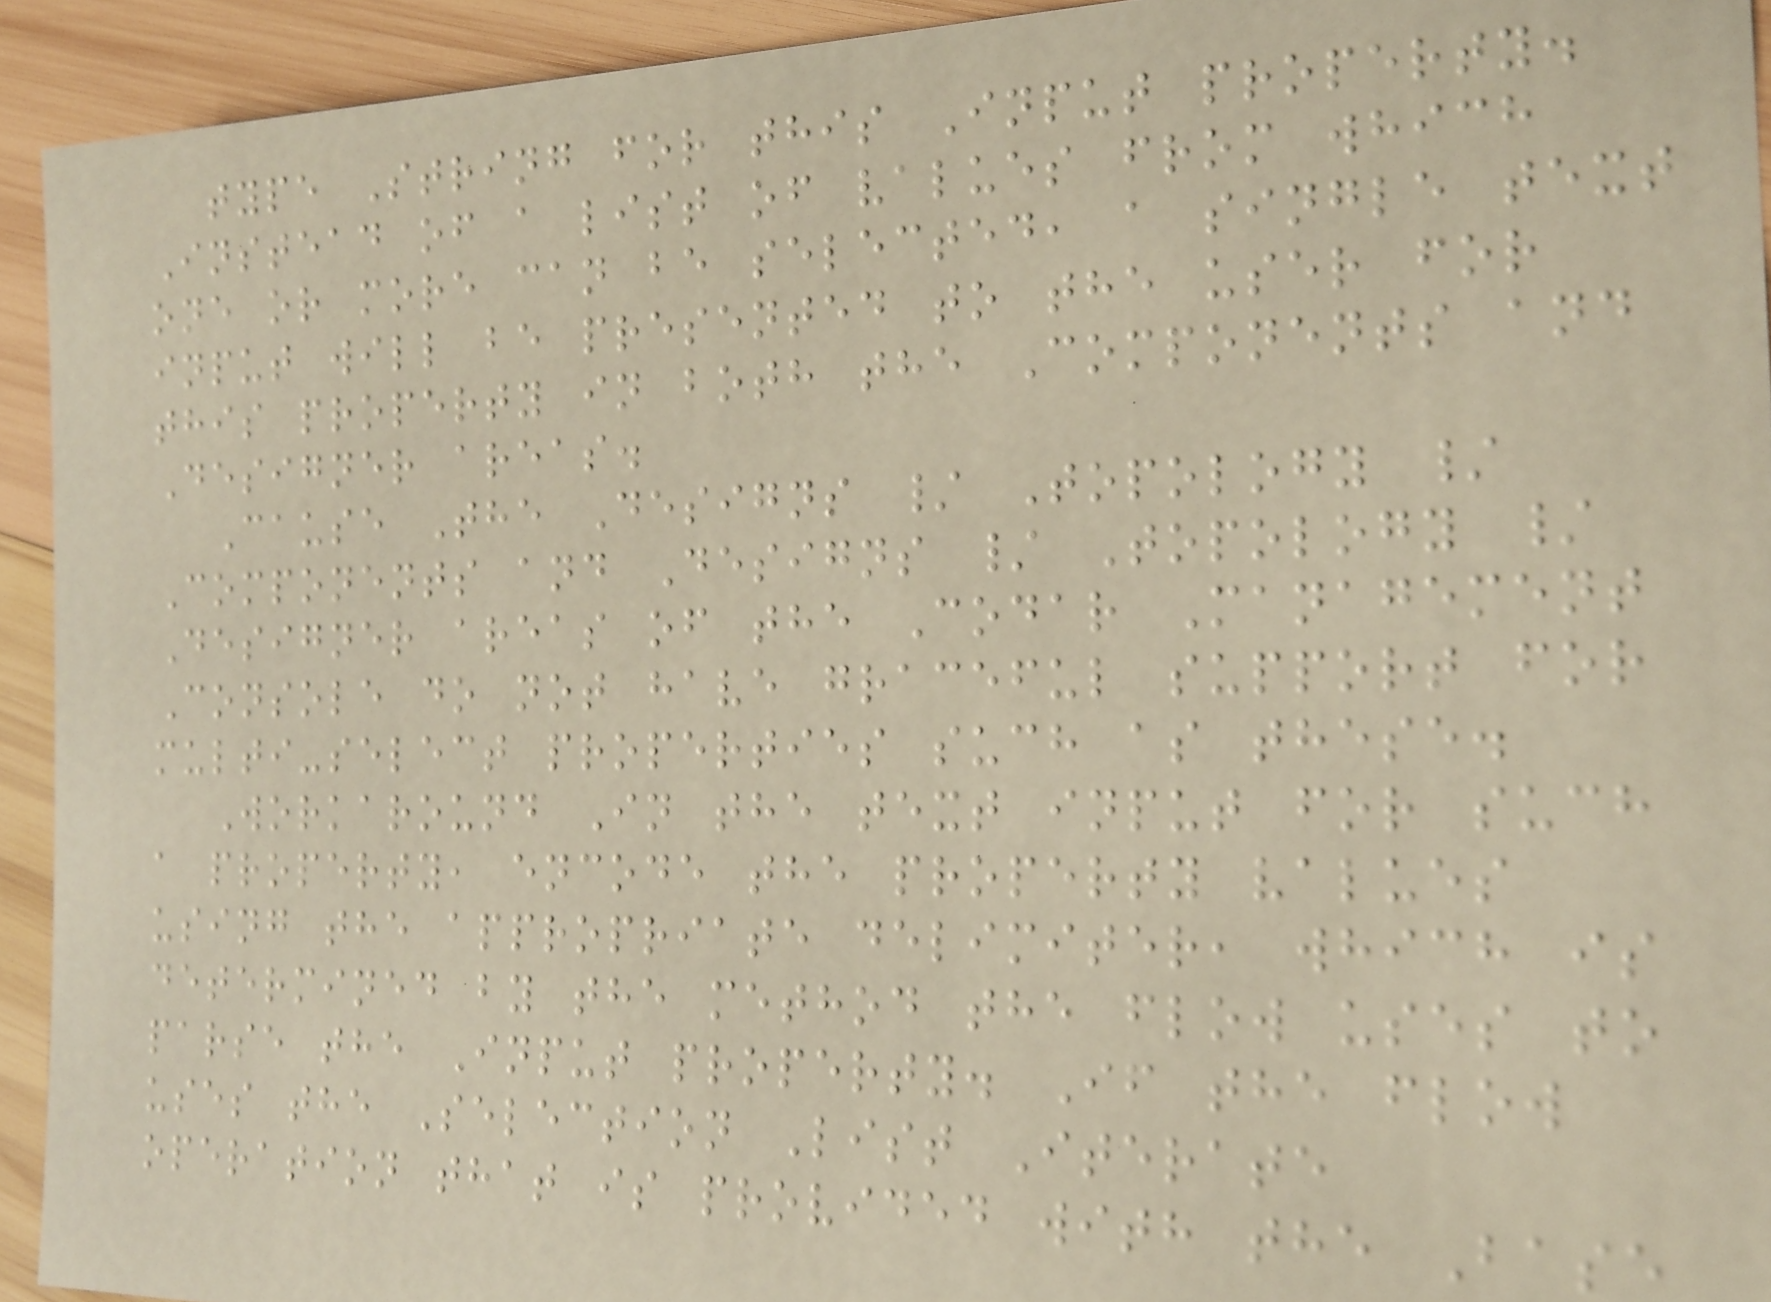type String for this Input property.
Instead of a list of values from which
one or more can be selected, a single text
input will be presented to the user for
this property in both the Components and
Designer areas.
Cause The Designs / Topology /
Components and Designs / Topology /
Designer areas of the Codar Management
Console do not have graceful support for
multi-select properties such as these.
Workaround In the text input for such
a property, encode the property values
using the appropriate delimiter, which is
determined by the method the flow uses to
parse the Input property. If the flow
uses the Selection List Iterate
operation that is provided with the Base
